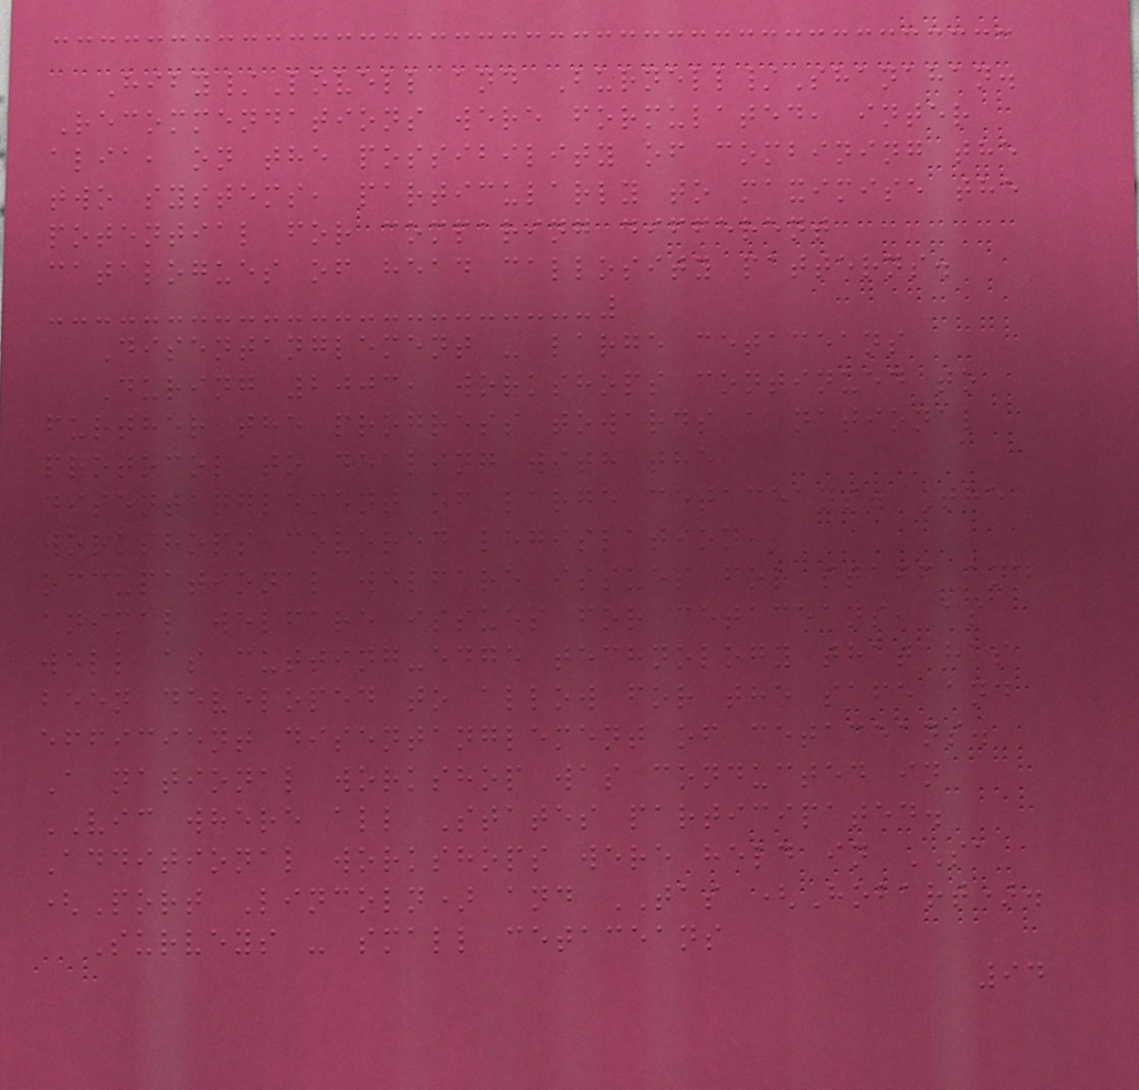Hiby/Lovell and Burnell/Shanahan.
Recommendations were formulated, inter
alia, on the possibility of combining the
two systems, particularly to maximise the
potential for comparing different
catalogues of head callosity patterns.
Disentanglement - large cetaceans
During 2003, workshops continued to
further the progress towards a national
protocol to dealing with the
disentanglement of large cetaceans. The
workshops covered legislation,
occupational welfare issues for staff and
animal welfare issues for cetaceans, as
well as cutting-edge technology that has
been developed to allow for the safe and
efficient disentanglement of cetaceans.
A national workshop was conducted in
VIC where all States participated.
Additional workshops were held in SA
(Port Lincoln) and TAS (Hobart).
Surveys - small cetaceans
94
